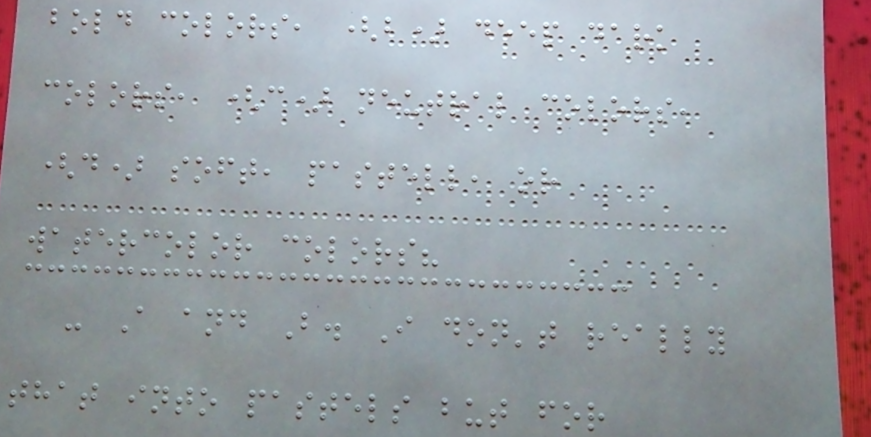bold colors, (b) deep dark
colors, (c) neutral colors,
(d) soft, pastell, or
watercolor colors?
- A and B. I don't really
that into pastels but for
